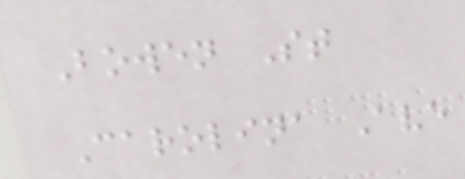Bowen St
Carolina Ave
